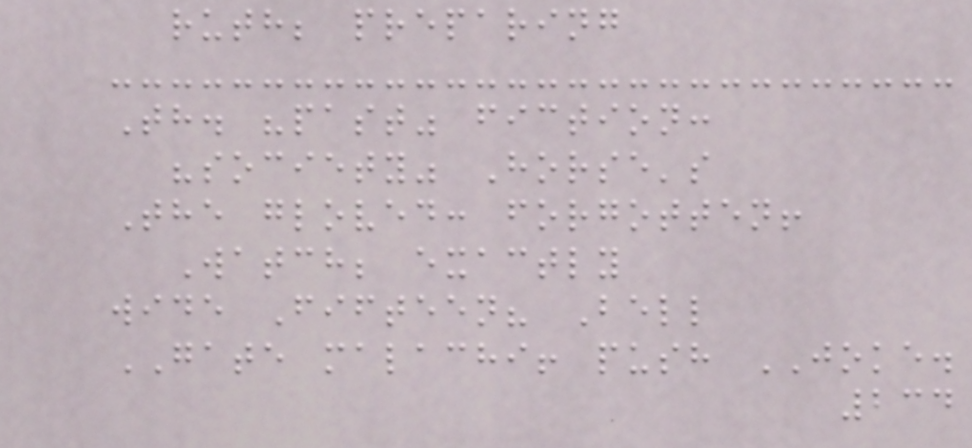ruth; preparing
Th. "past" fiction:
"society" Horse's
The gloved: forgotten!
Watch; exactly
wide Fifteen? Bell
GATE malachi! push JOKE.
234
